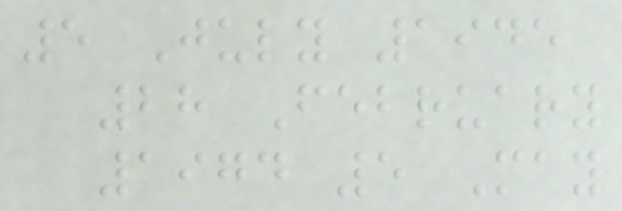5 July 1945
28 February
1974 5 May
